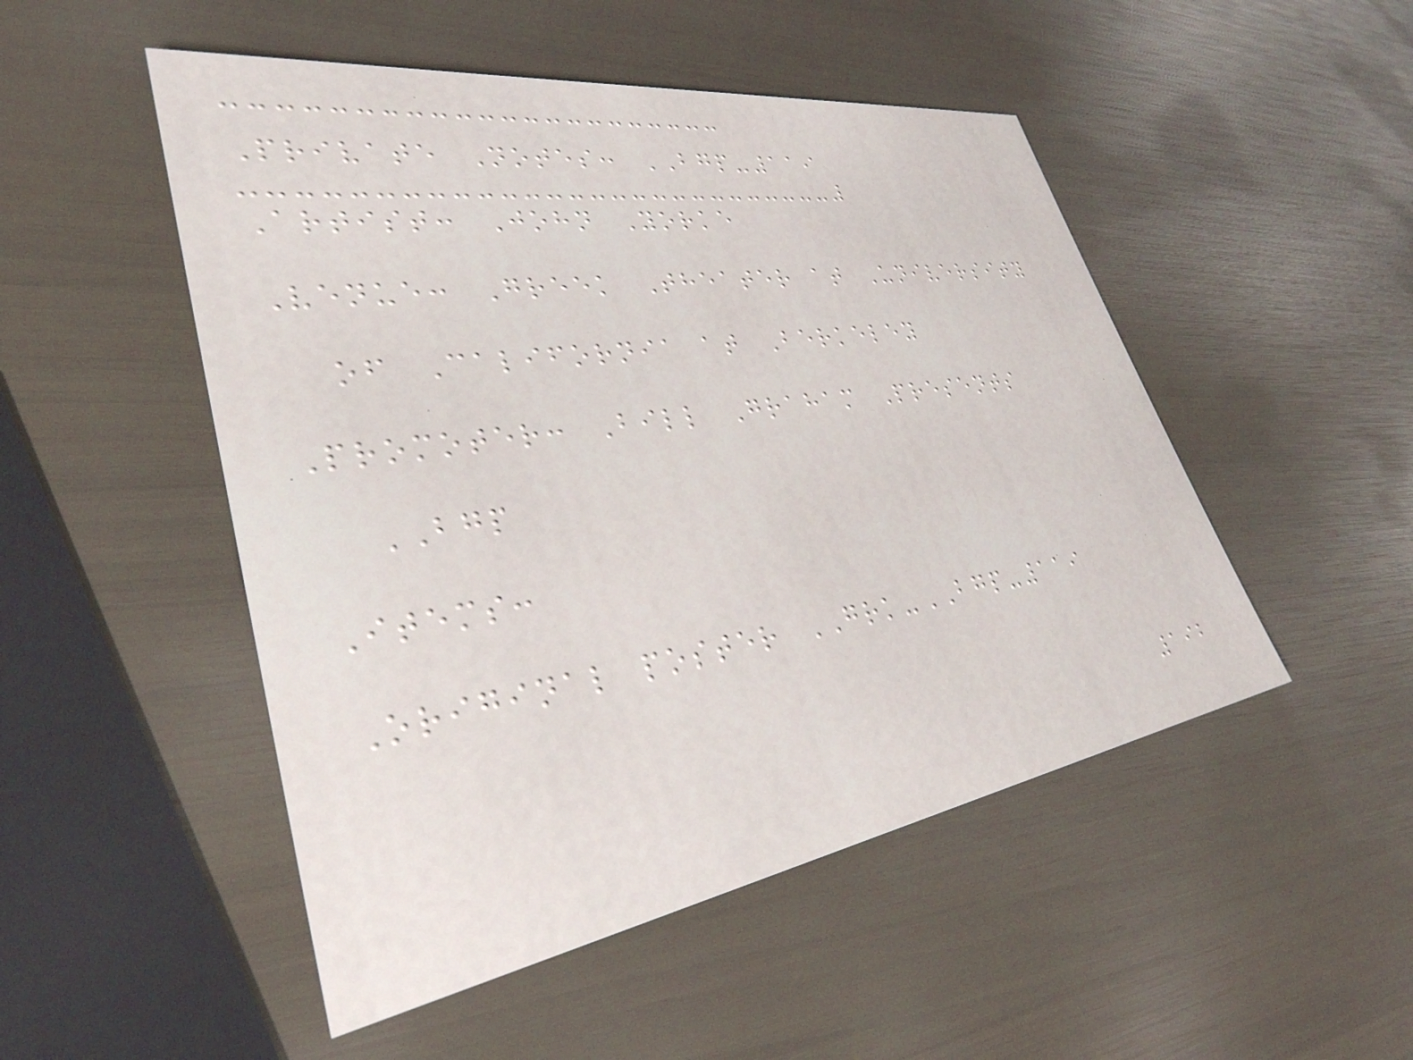Private Notes: BGP-119
Artist: John Yorke
Venue: Greek Theater at University
of California at Berkeley
Promoter: Bill Graham Presents
BGP
Items:
Original poster GRK-BGP-119
192
